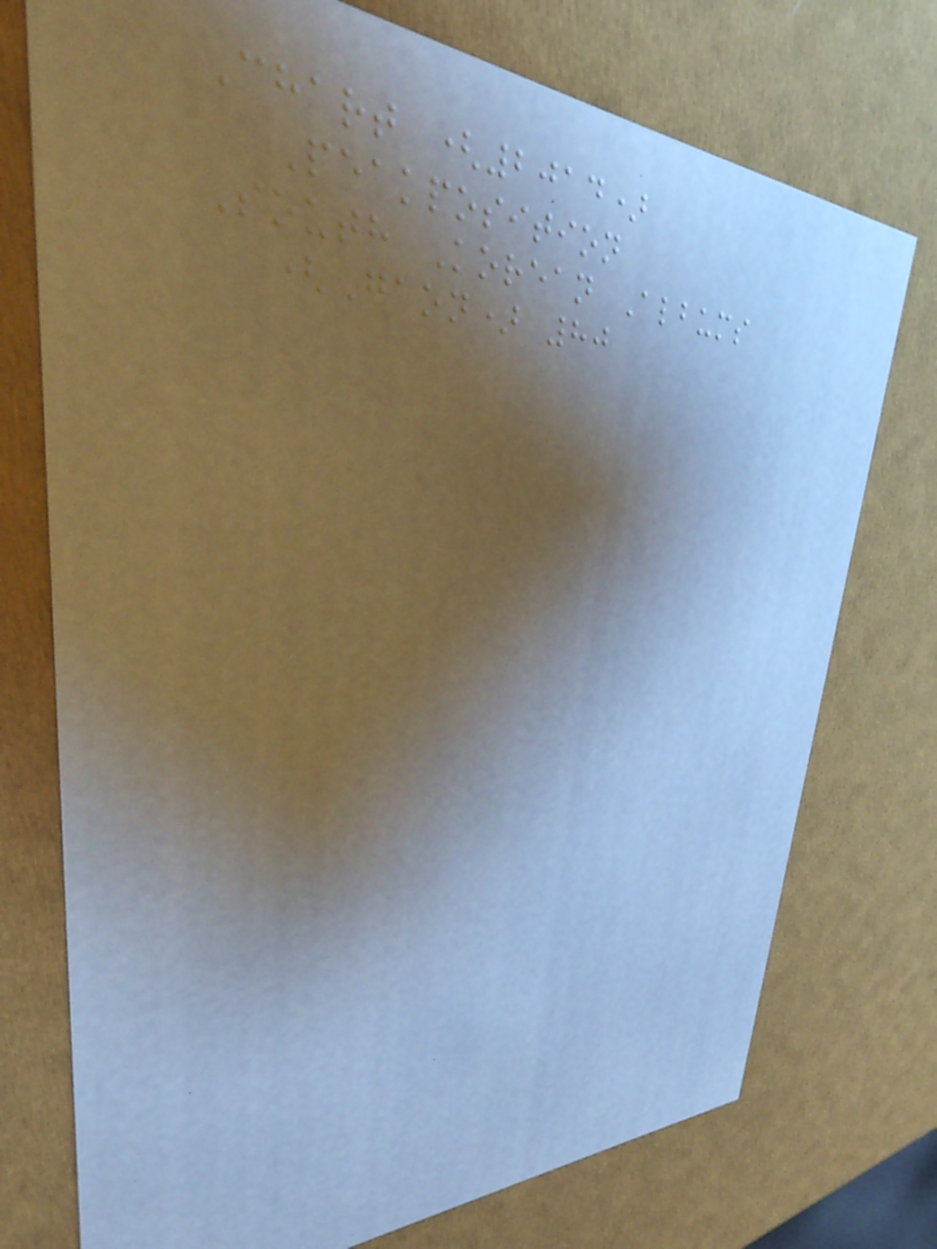Chart (2014)
Peakposition
South Korean Albums
(Gaon) 80
